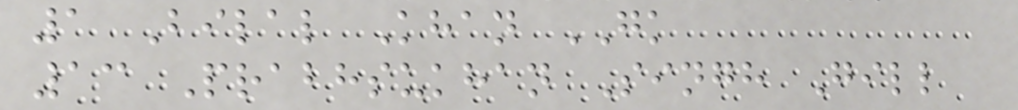1 Bilal Khan GK
13 Prabhsukhan Singh Gill
